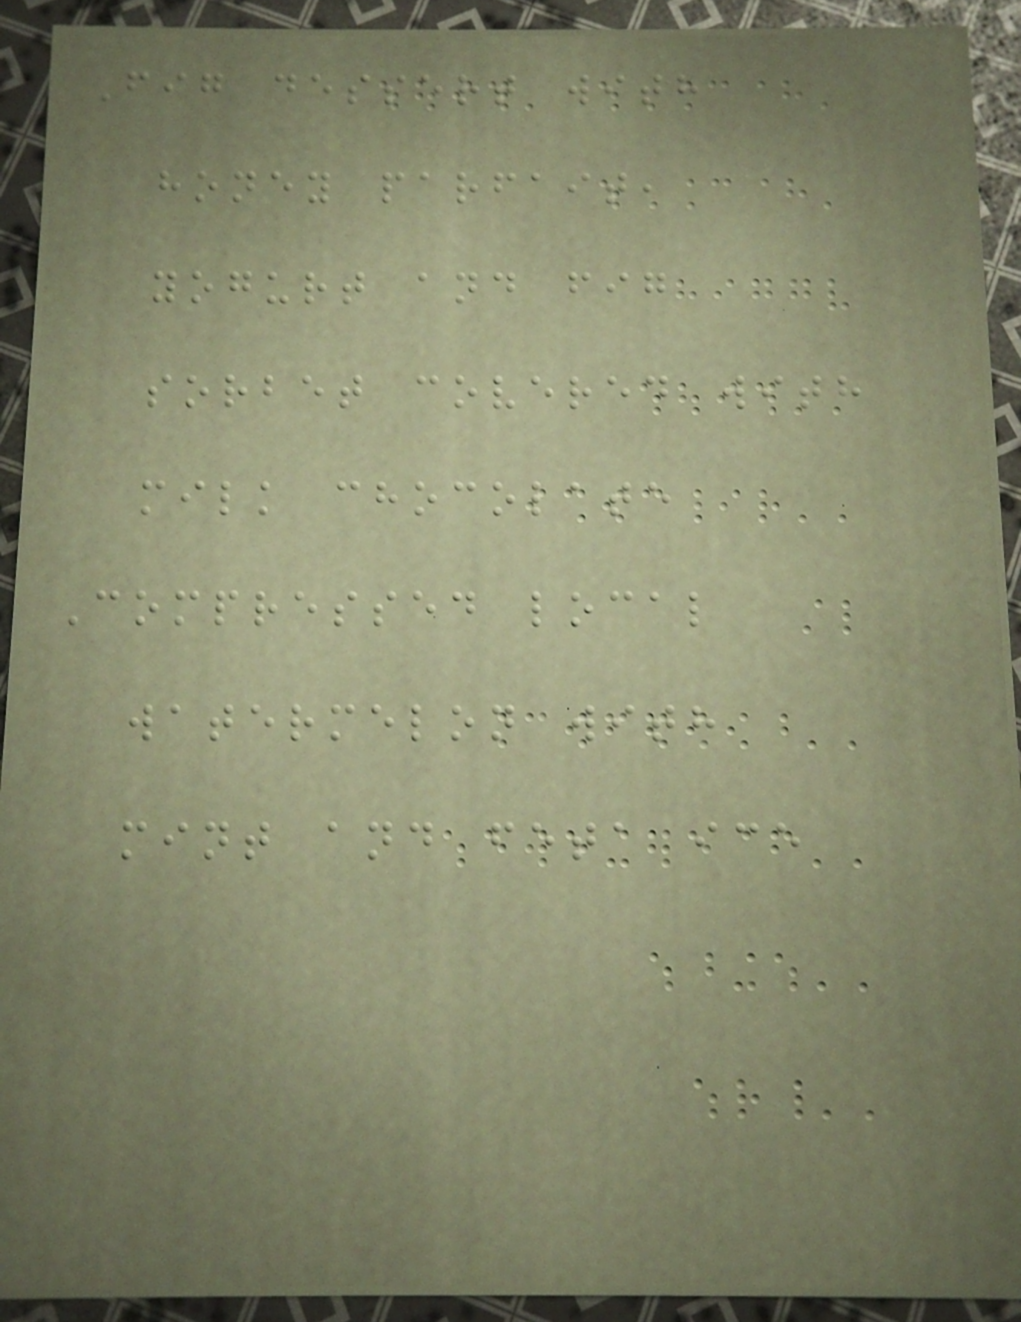Fig dessert with
honey parfait,
yogurt and fig
sorbet covered with
milk chocolate
Compressed local
watermelon with
mint and feta ice
